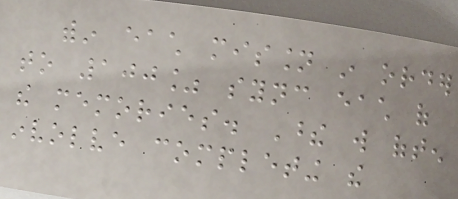within each mission in order
to 100% sync each of
the memories. These will often
involve completing the
